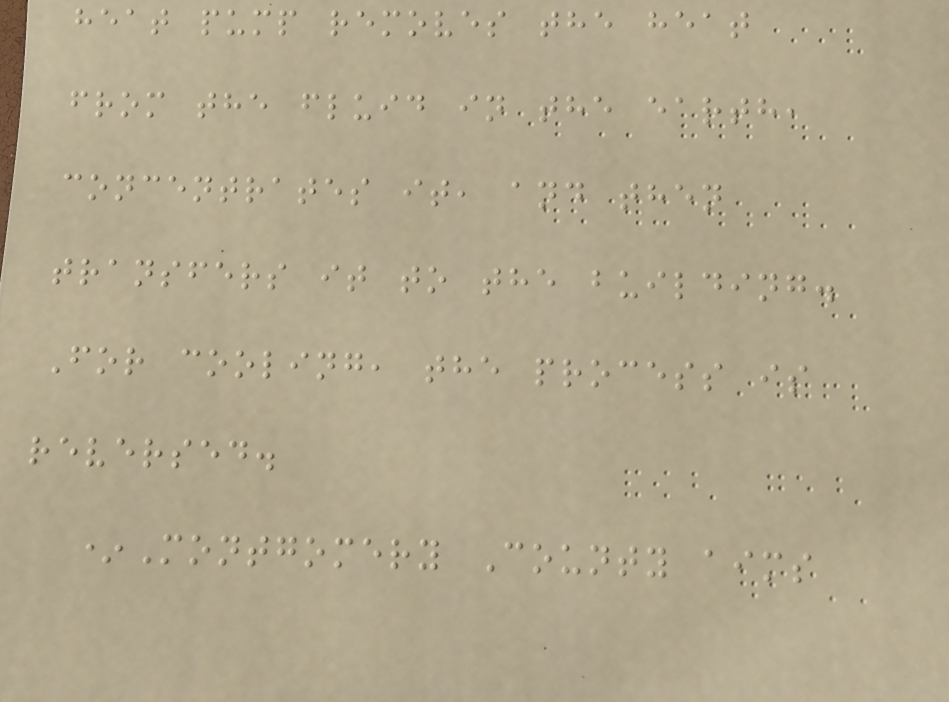heat pump removes the heat
from the fluid in the earth,
concentrates it, and then
transfers it to the building.
For cooling, the process is
reversed.
*Montgomery County aims
